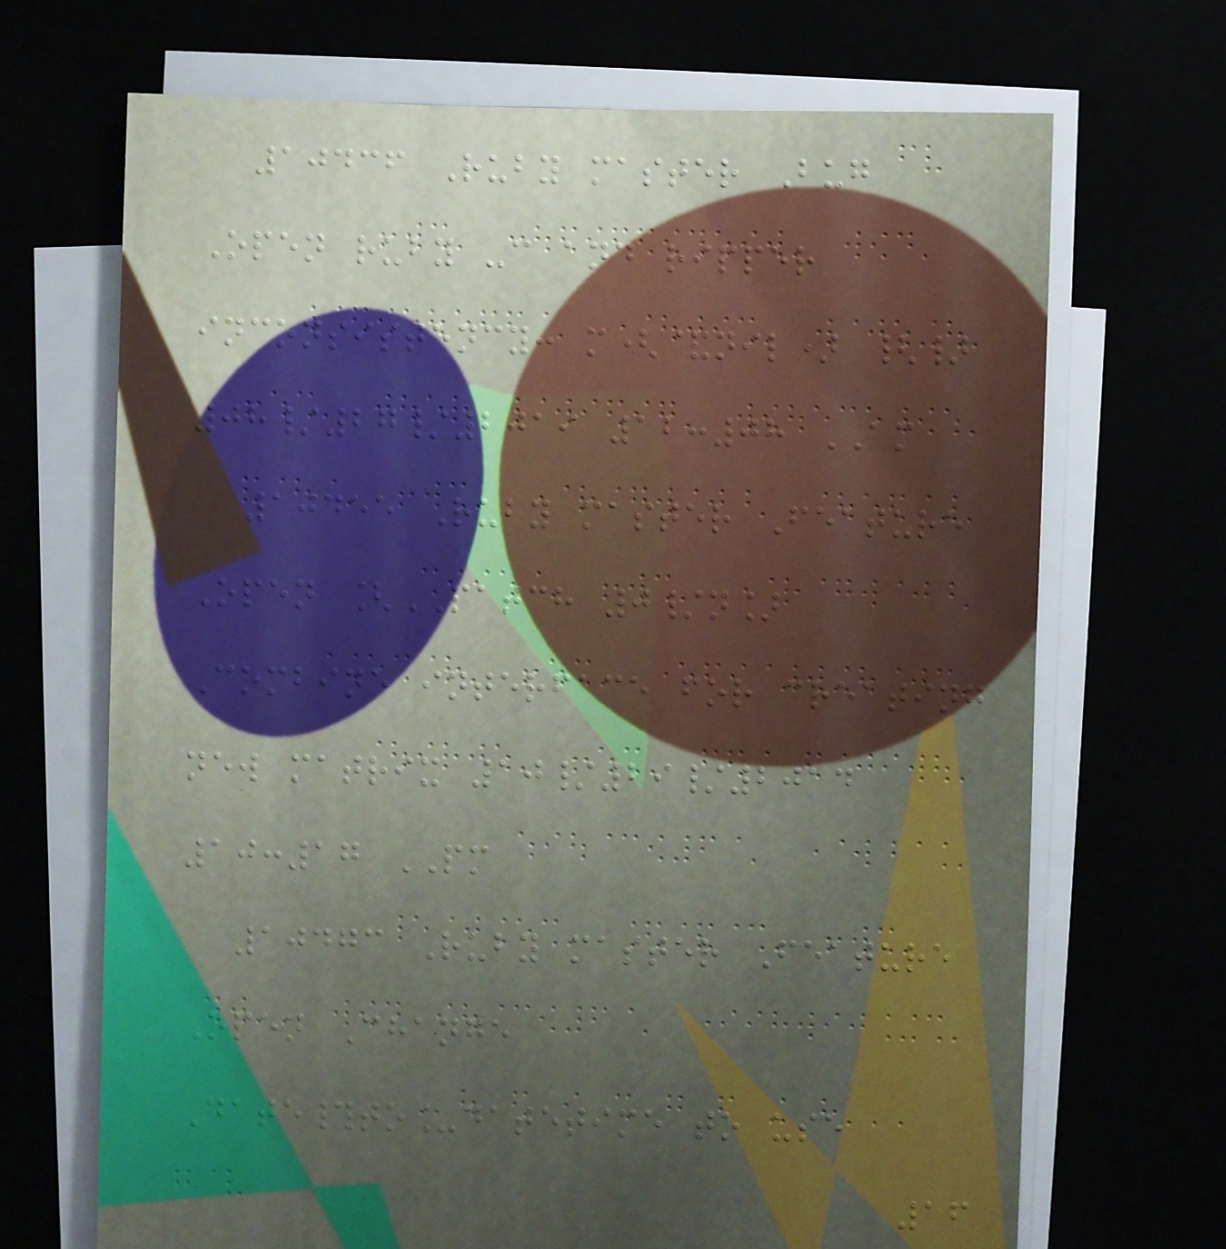10436 Ruby master Bug
Open ruby -c and ripper
inconsistency: m(&nil) {}
08/27/2019 12:08 AM
10455 Ruby master Feature
Open [PATCH 0/n]
Combine interface for creating
new matrix 10/29/2014
10:17 PM
10473 Ruby master Feature
Open Change
Date#to_datetime to use
16
